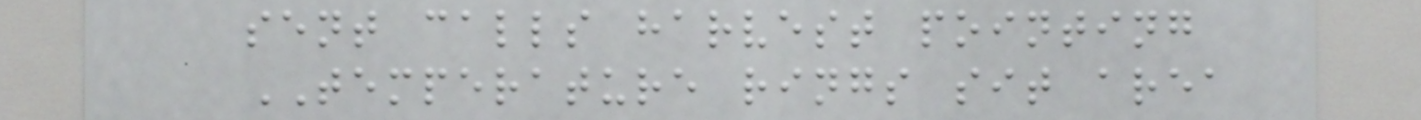sent calls harvest pointing
TEMPERATURE rings sit area
